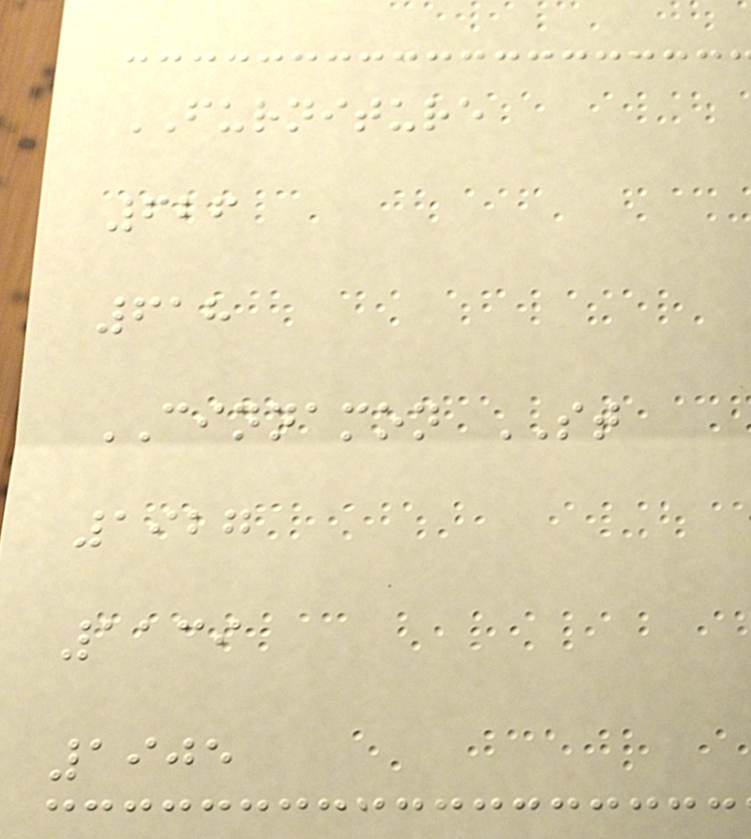FURNITURE
626
618
CINNAMON ST
1927
1139
1905
